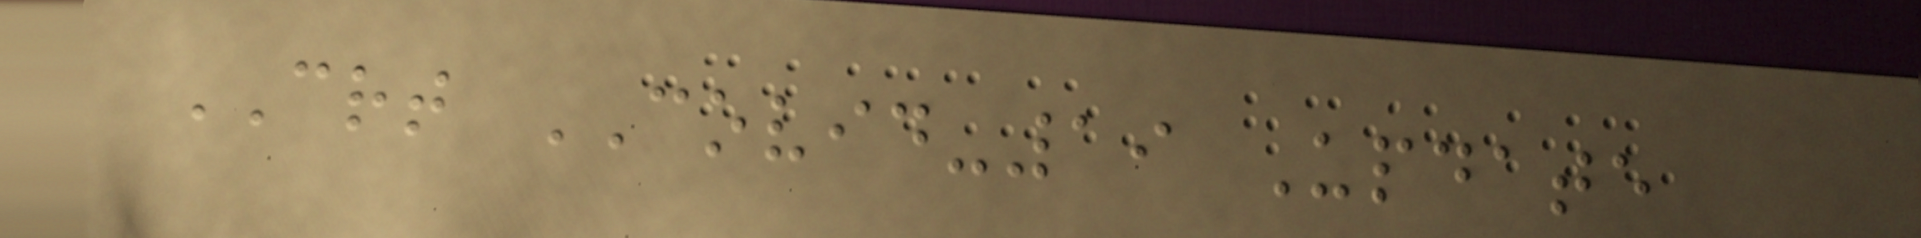CRT COVID-19 Update
